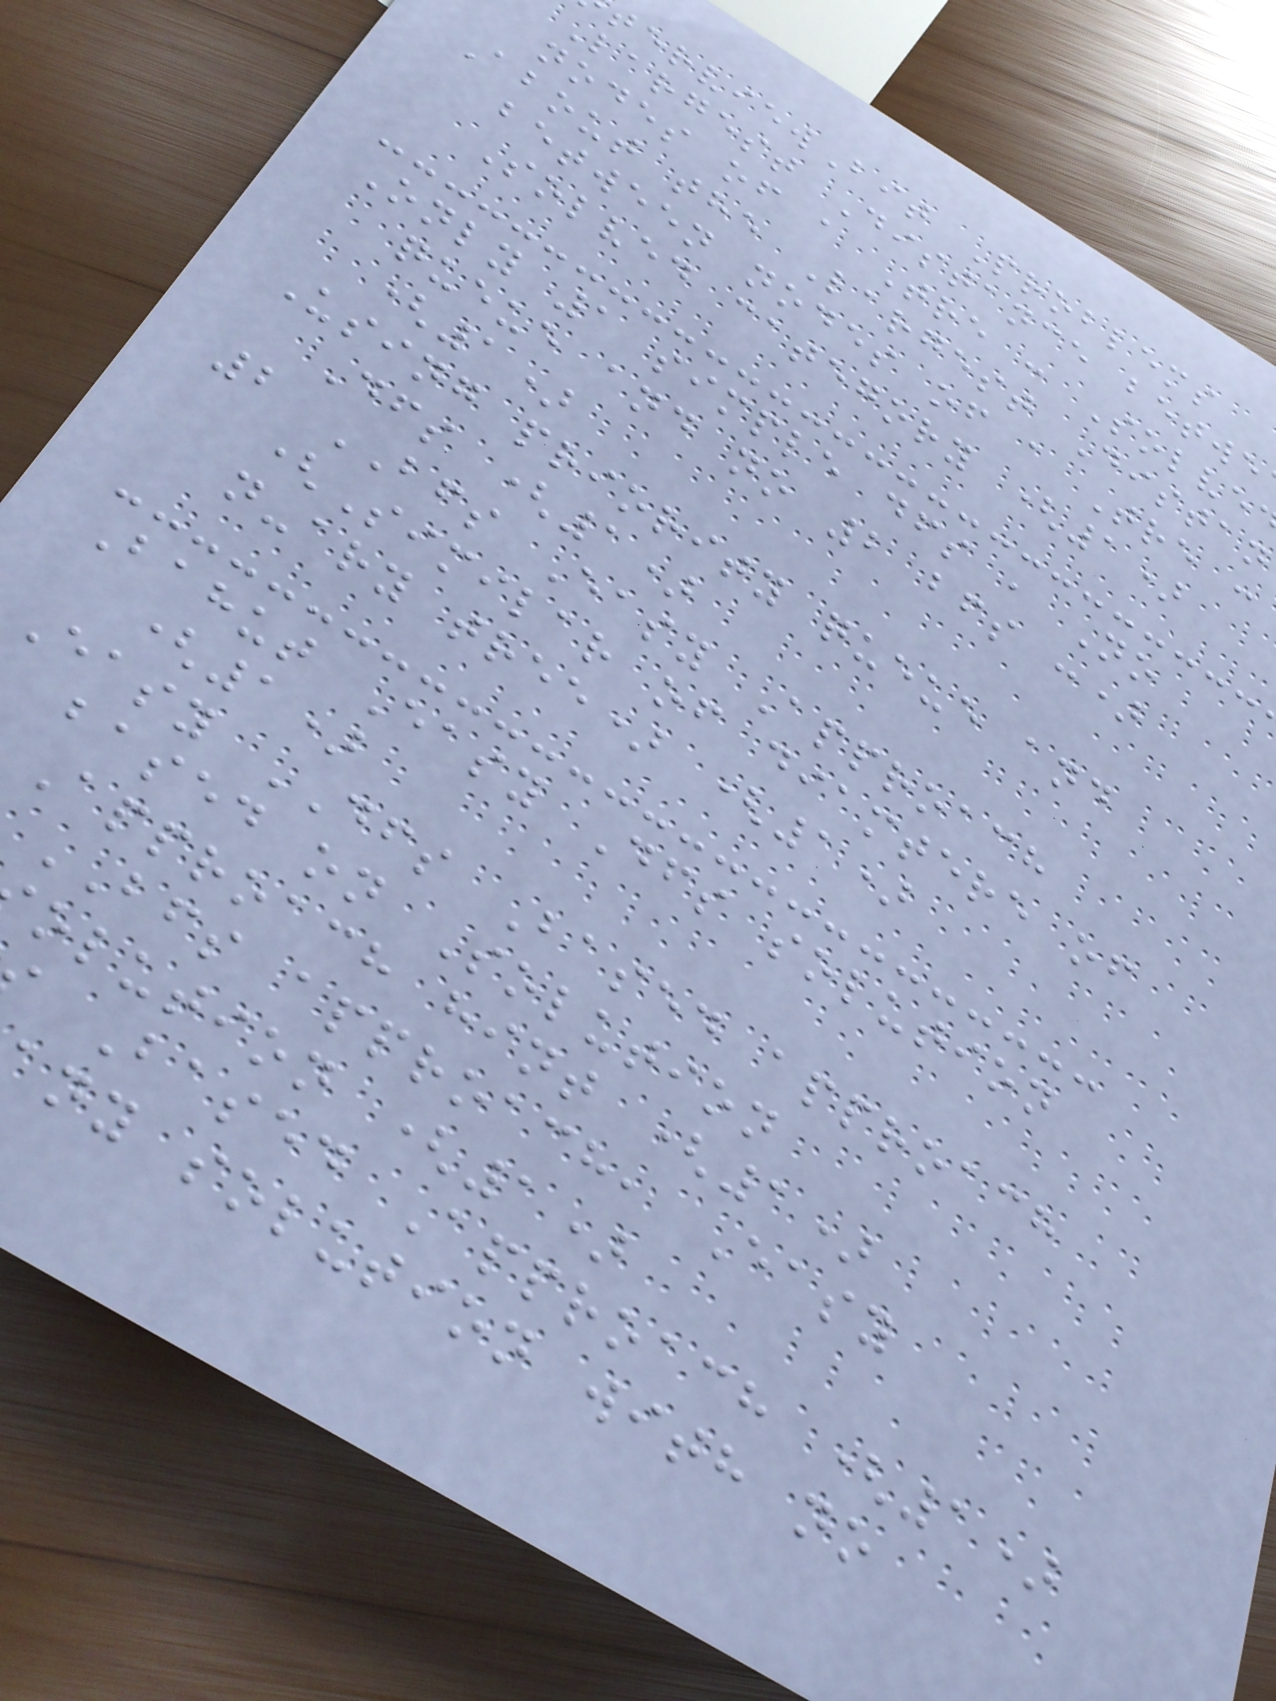terviewBit Problems
Largest Distance betwe
nodes of a Tre : Solve
About the Largest Distan
between nodes of a Tre :
Solved category (1)
Only 1 simple dfs , No
queue and no 2 bfs :)
(1)
Using priority queue and
Dfs (1)
2 BFS Easy Approach
(Similar of diamtere of
n-ary tree) (1)
Bahut Easy Dfs solution
(1)
Easy DFS Based approach
based on Solution
Approach hint (1)
BFS approach, Easy
olution (1)
Based Approach (1)
ny solution with no
